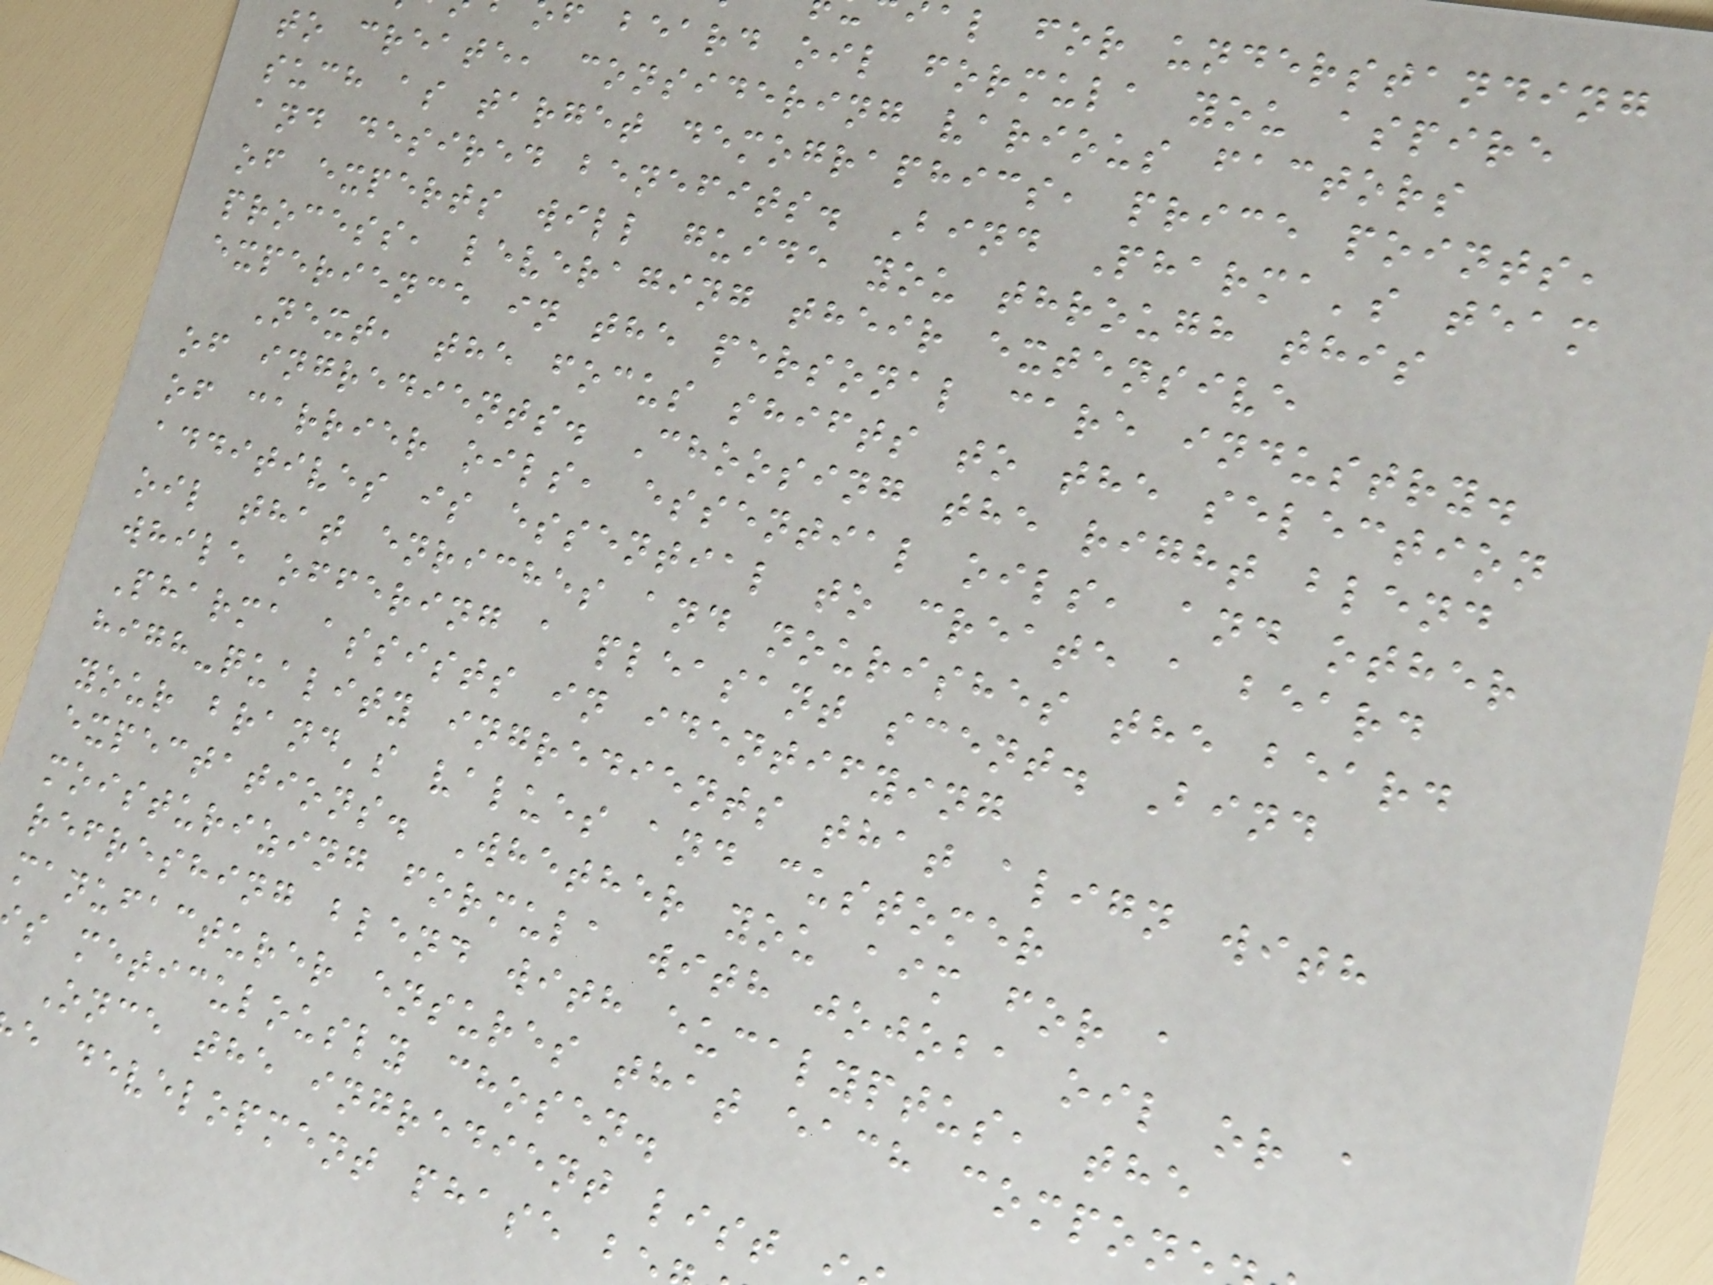al for understanding
f beard oil formula you aspire
to create, considering various factors
such as target demographics, price points,
and desired benefits. Bind Pharma's team
of experts will guide you through this
process, leveraging their extensive
experience in the personal care industry.
Next, the focus shifts to the selection
of ingredients. Choosing the right blend
of carrier oils, essential oils, and other
additives is essential to create a beard
oil that enriches and nourishes the beard
while offering a pleasant scent. Bind
Pharma assists in identifying
high-quality ingredients that align with
your brand's values and customer
expectations. Whether you aim for a
moisturizing formula with jojoba oil or a
refreshing blend with eucalyptus, the
manufacturer ensures that each compon
s meticulously chosen.
Once the ingredient list
e development phase b
